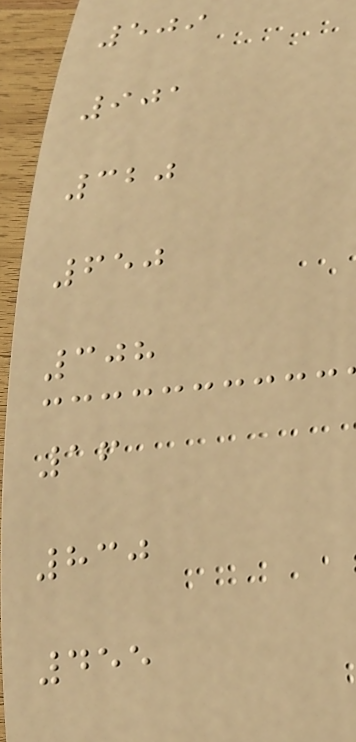509
901
320
650
308
16
830
455
